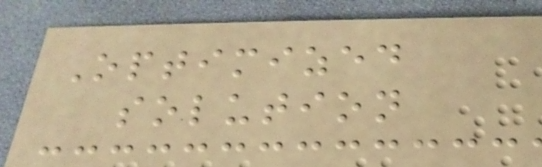Optimized
solution
